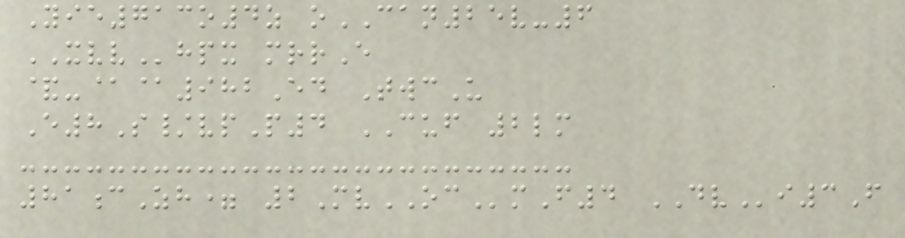Yie713o4z oCAN25v-6
XVVhpx mrrE
&-@@982Ed TwcU
E8S/vpP4 CUF 2lm
81cZh= 2MvOCmF4 DVi3F
